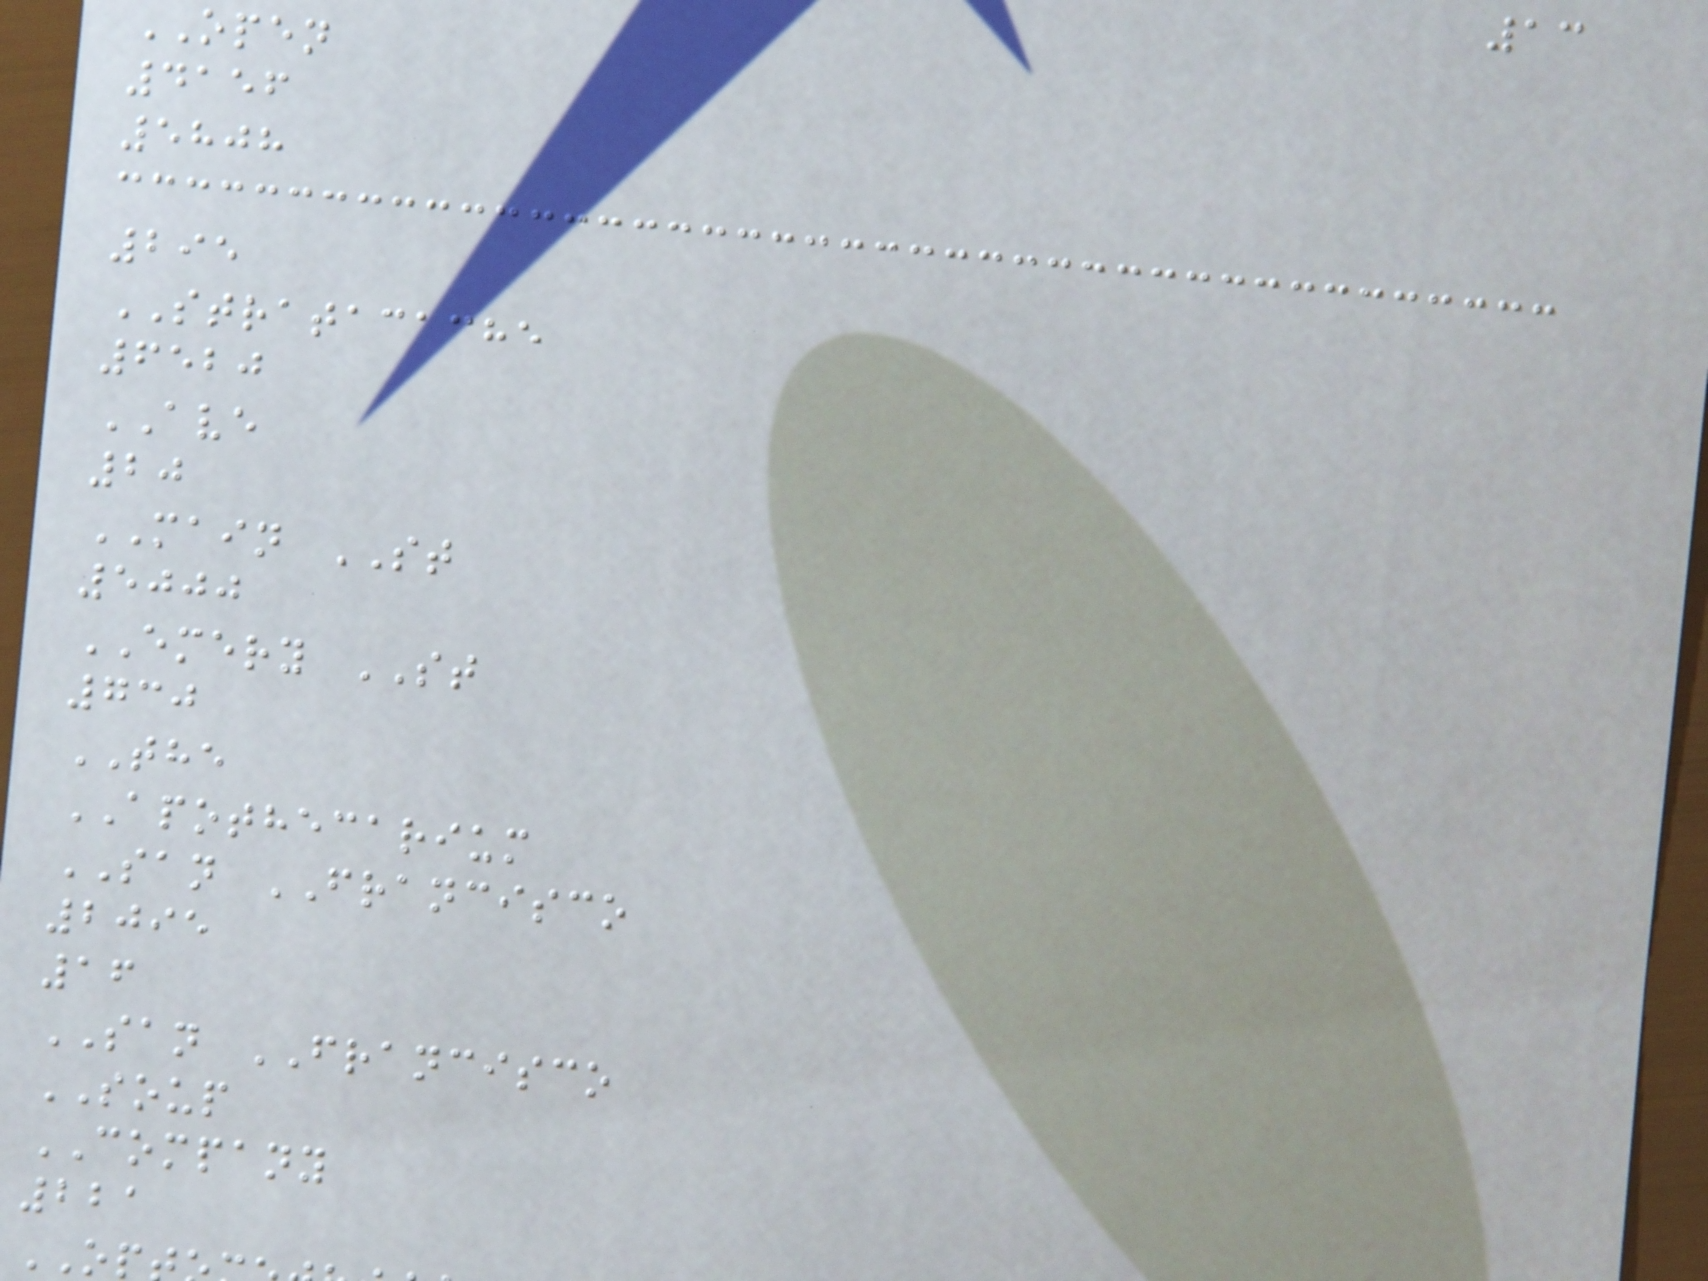13
OPEN
4156
5808
295
STRATACACHE
6520
AVE
20
MAIN ST
5000
EMERY ST
730
THE
APOTHECARIUM
SAN FRANCISCO
2095
16
SAN FRANCISCO
SOUP
COMPANY
221
OP
